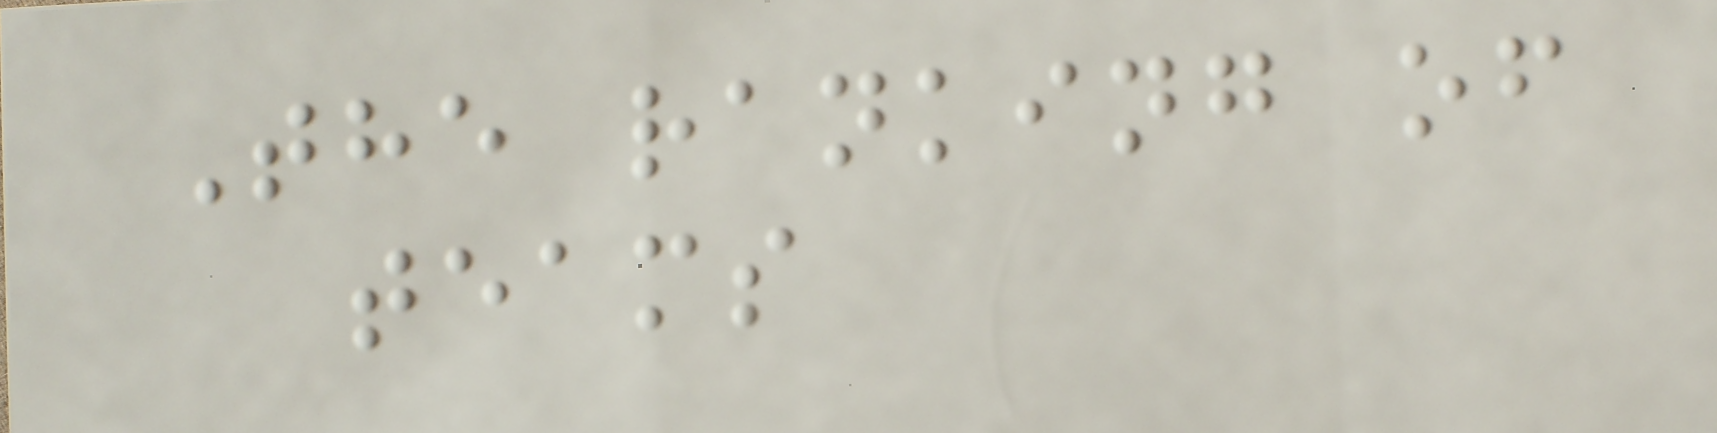The ranking of
teams
